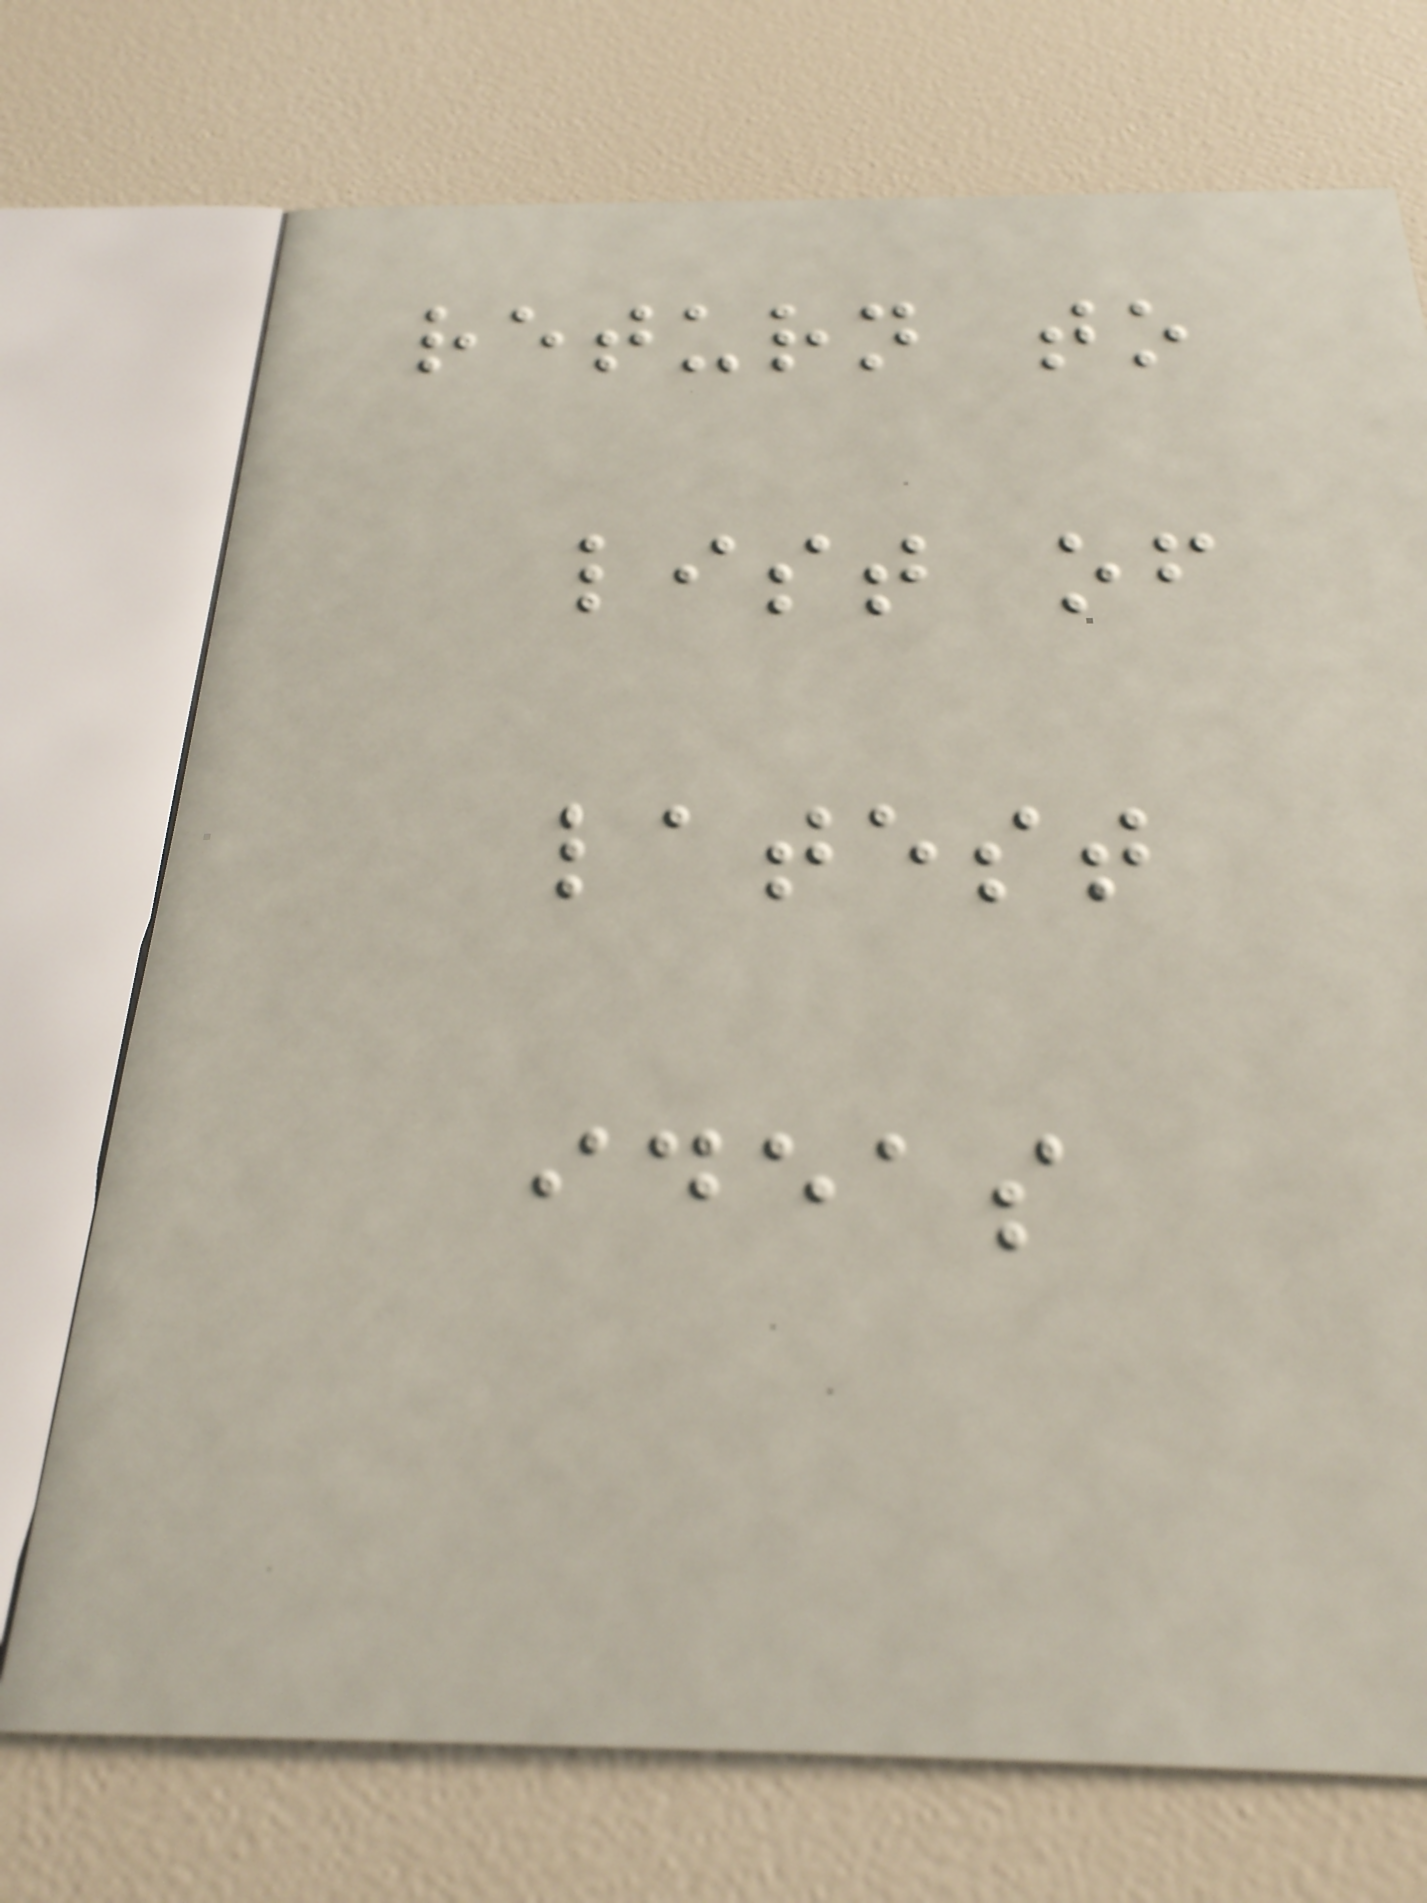return to
list of
latest
ideas
